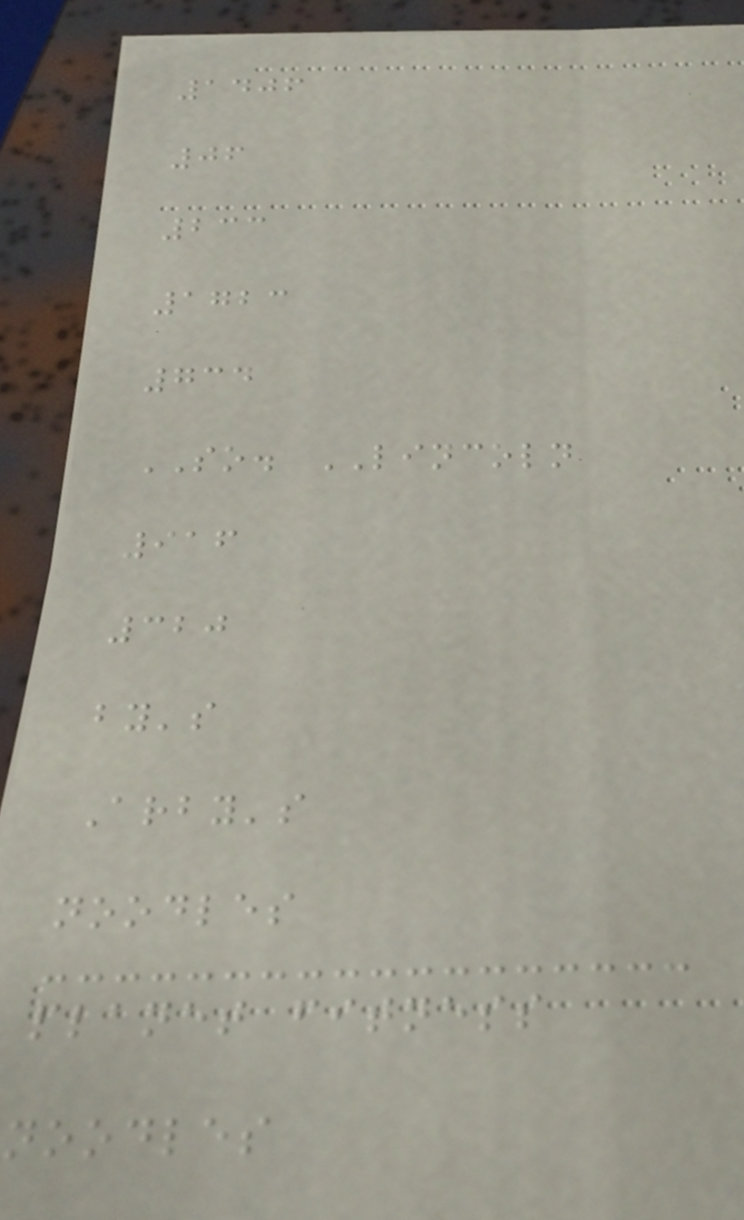1406
06
233
1723
734
SO. LINCOLN
916
320
by's
Arby's
noodles
planet fitness
noodles
